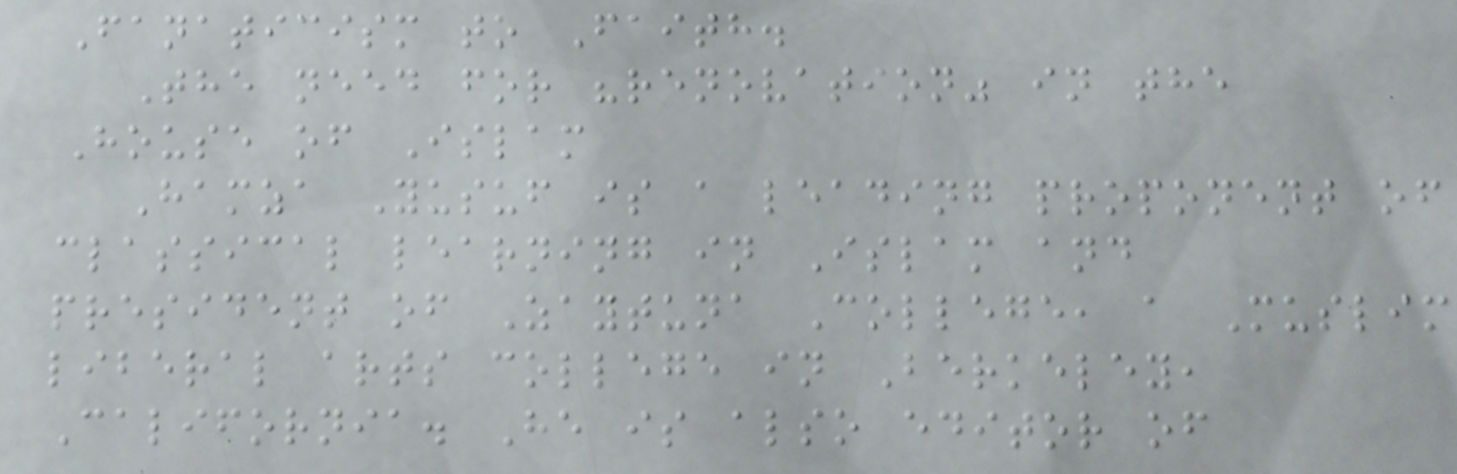Fanaticism to Faith.
The need for "renovation" in the
House of Islam
Hamza Yusuf is a leading proponent of
classical learning in Islam and
president of Zaytuna College, a Muslim
liberal arts college in Berkeley,
California. He is also editor of
